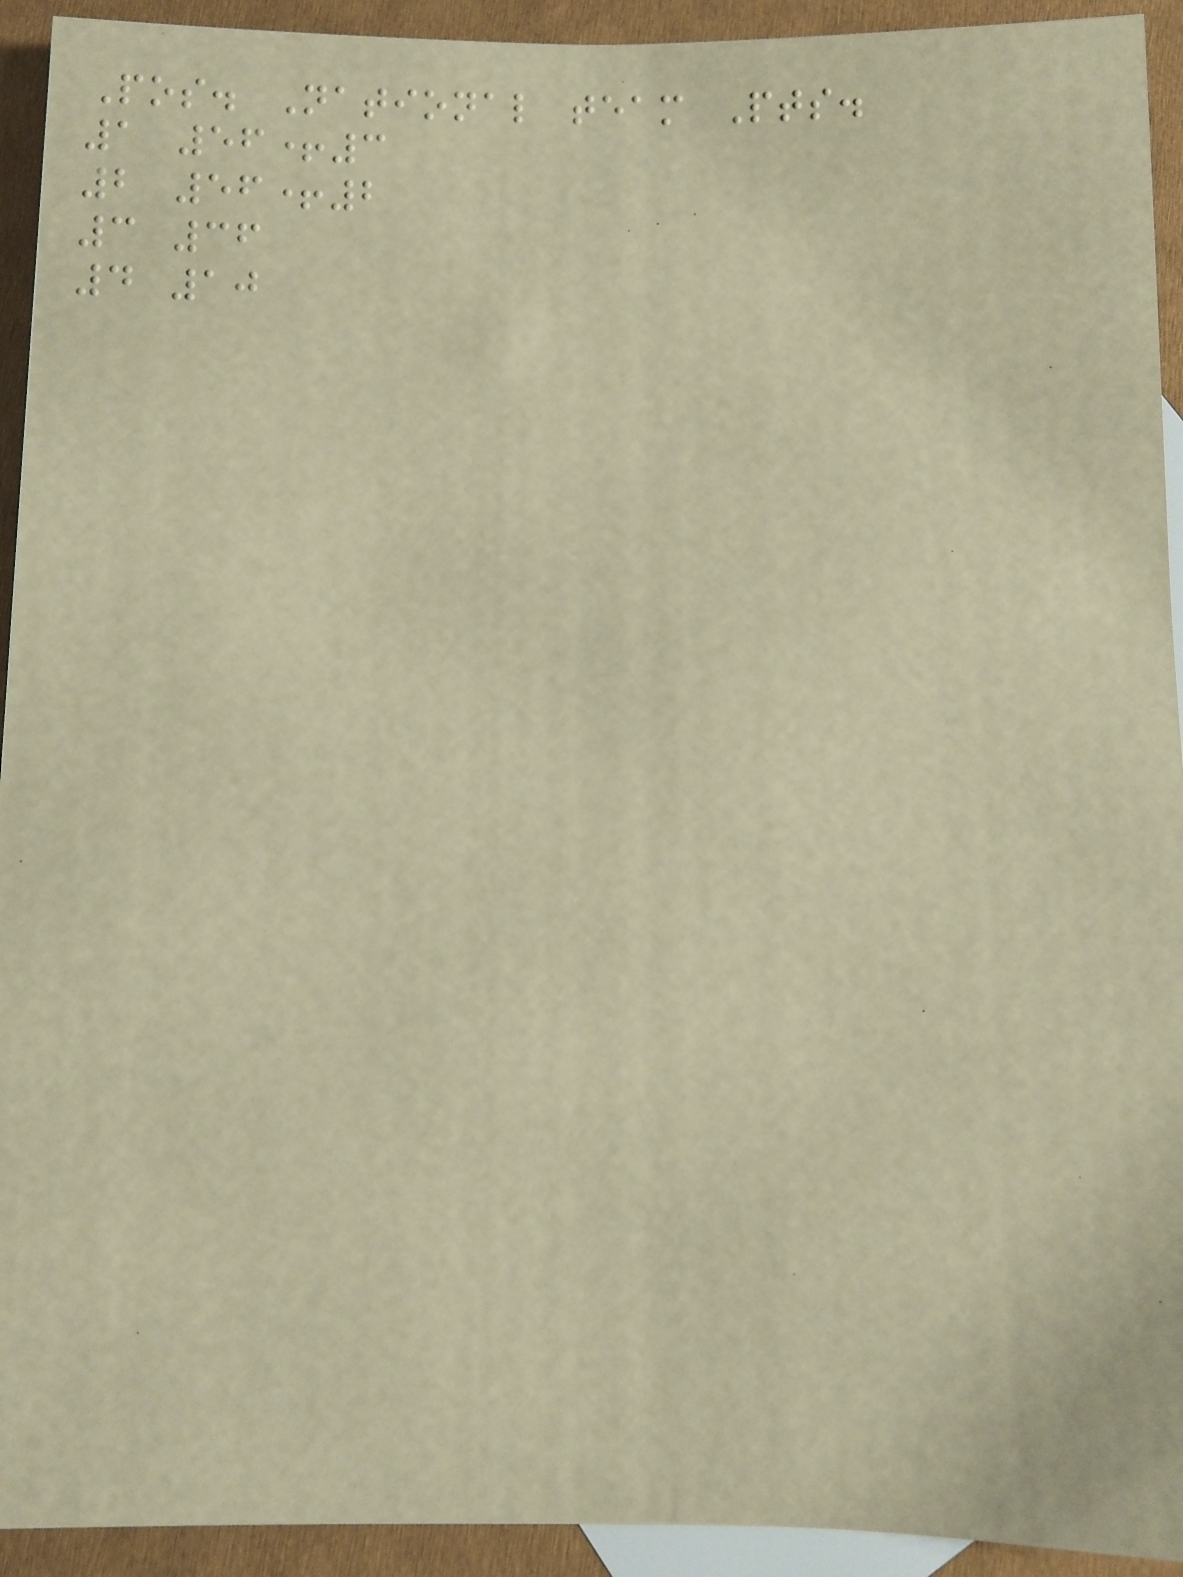Pos. National team Pts.
1 56+3
2 56+2
3 36
4 10
